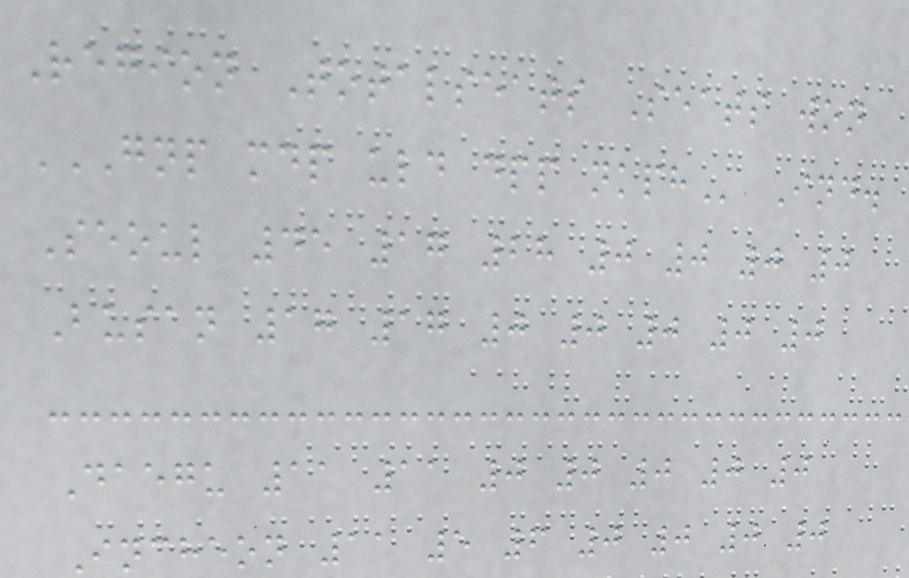Region Totalseats Seats won
GNP MDP ULD DPP NKPH Ind.
Seoul 45 17 28 0 0 0 0
Busan 17 17 0 0 0 0 0
Daegu 11 11 0 0 0 0 0
Incheon 11 5 6 0 0 0 0
